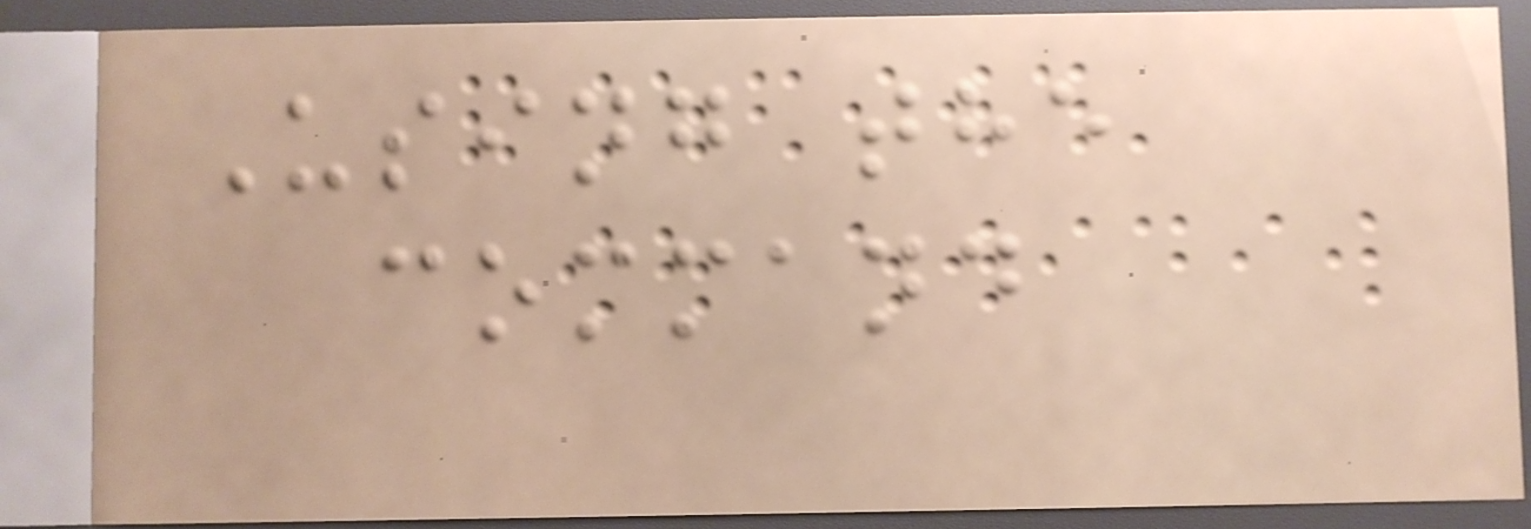Using the
command
